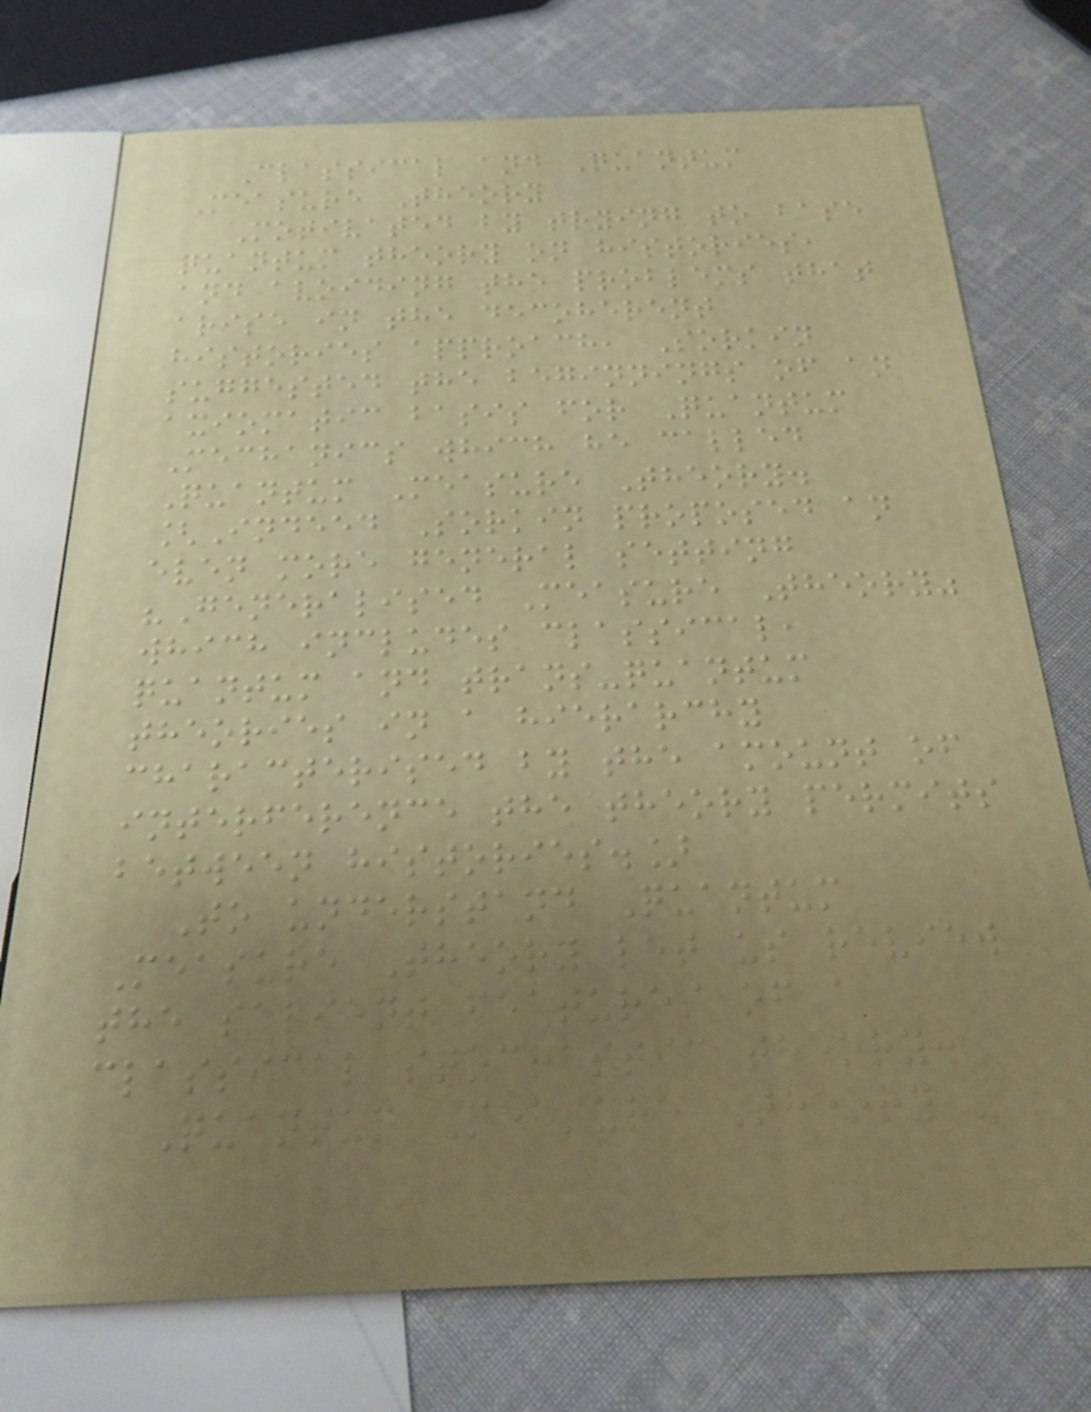Classical and Quantum
Measure Theory
Motivated by trying to base
quantum theory on histories,
and avoiding the problems that
arise in the decoherent
histories approach, Sorkin
suggested the beginnings of an
axiomatic basis for Quantum
Mechanics which he called
Quantum Measure Theory.
[Indeed Sorkin proposed an
even more general setting
"Generalised Measure Theory"
which includes classical,
quantum and trans-quantum
theories in a hierarchy
characterised by the amount of
interference the theory permits
between histories.]
To understand Quantum
Measure Theory let us review
the salient features of a
classical stochastic theory.
Quantum Measure Theory -
